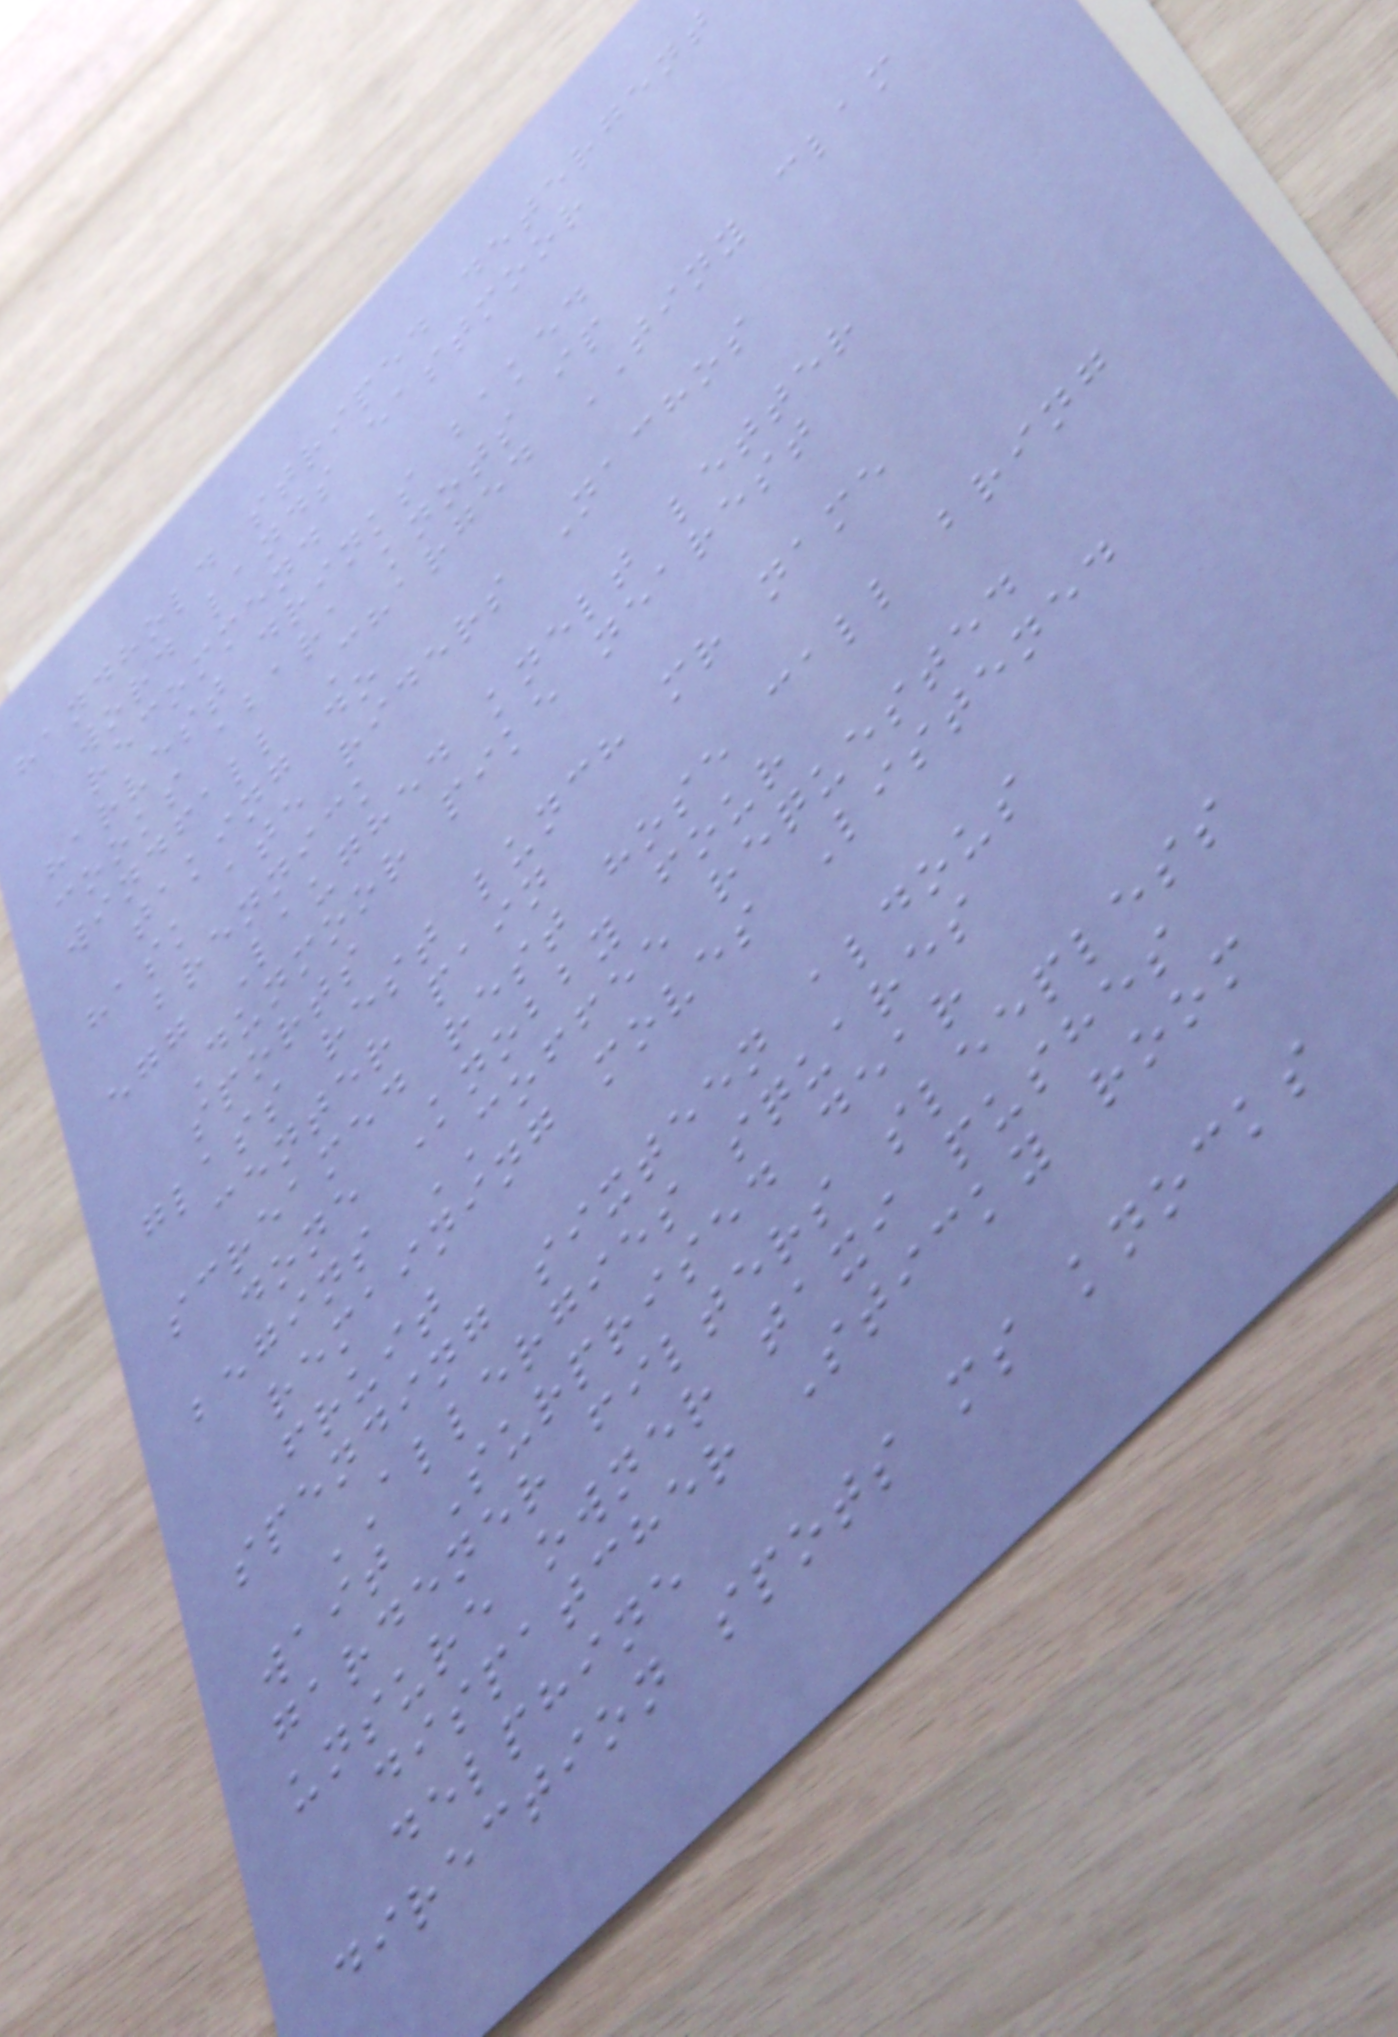handhold striped detergent
word lands eastmoor
recommend
harvest drinks baked
cooks abara knots ip
windfall Charged TINY clam
taking do
hask ate riders Nachos
brennick
egg Laughed knelt letter
Dunmoor pike nearest
sports
glass rest lunch mr name
center pain
screamed rest hose call bring
done Knobby four
begins COFFEE requested
remaining moves Listened
fruit
spending sixteen aldous
ALLERGIES squares
wait Surprised dear
gardener filters sleepless
unsure owner taxi pushes
dispatcher Sticky room
delphine
direction spots ms knocks
